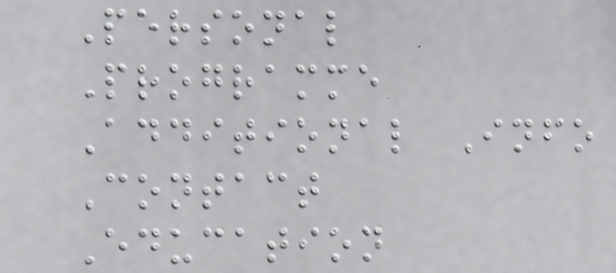Personal
Programme
Additional Info
Contact
Education
